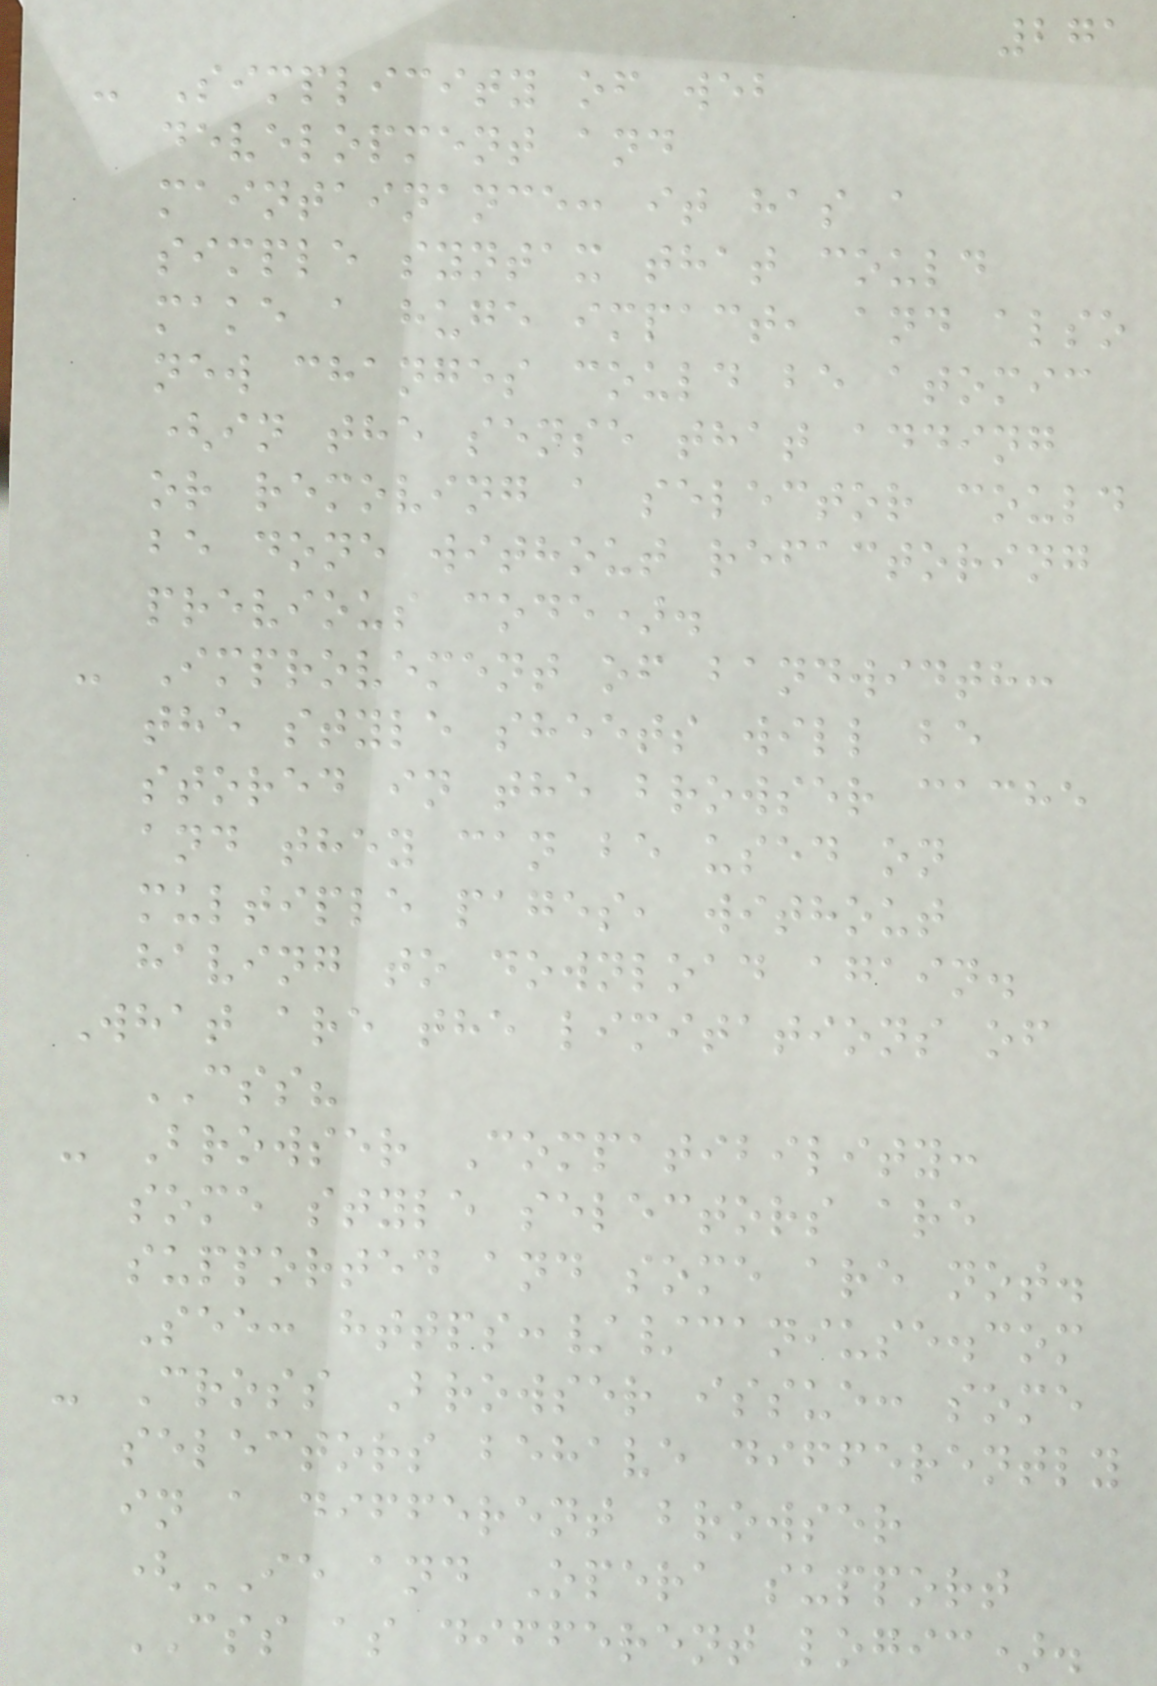271
- Simplicity of web
development and
maintainance: it has a
simple syntax that could
make a huge impact, and also
new changes could be atomic
(in the sense that adding
or removing a selector could
be done without refactoring
previous code).
- Improvement of bandwidth:
the style sheets will be
stored in the browser cache
and they can be used on
multiple pages, without
having to download again.
What are the limitations of
CSS?
- Browser Compatibility:
some style selectors are
supported and some are not.
See: https://caniuse.com
- Cross Browser issue: some
selectors behave differently
in a different browser
(IE and Opera support
CSS as different logic).
